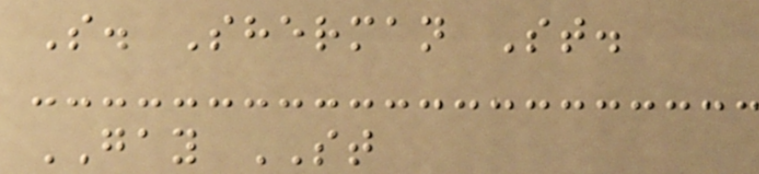S. Sherman St.
GAY ST
